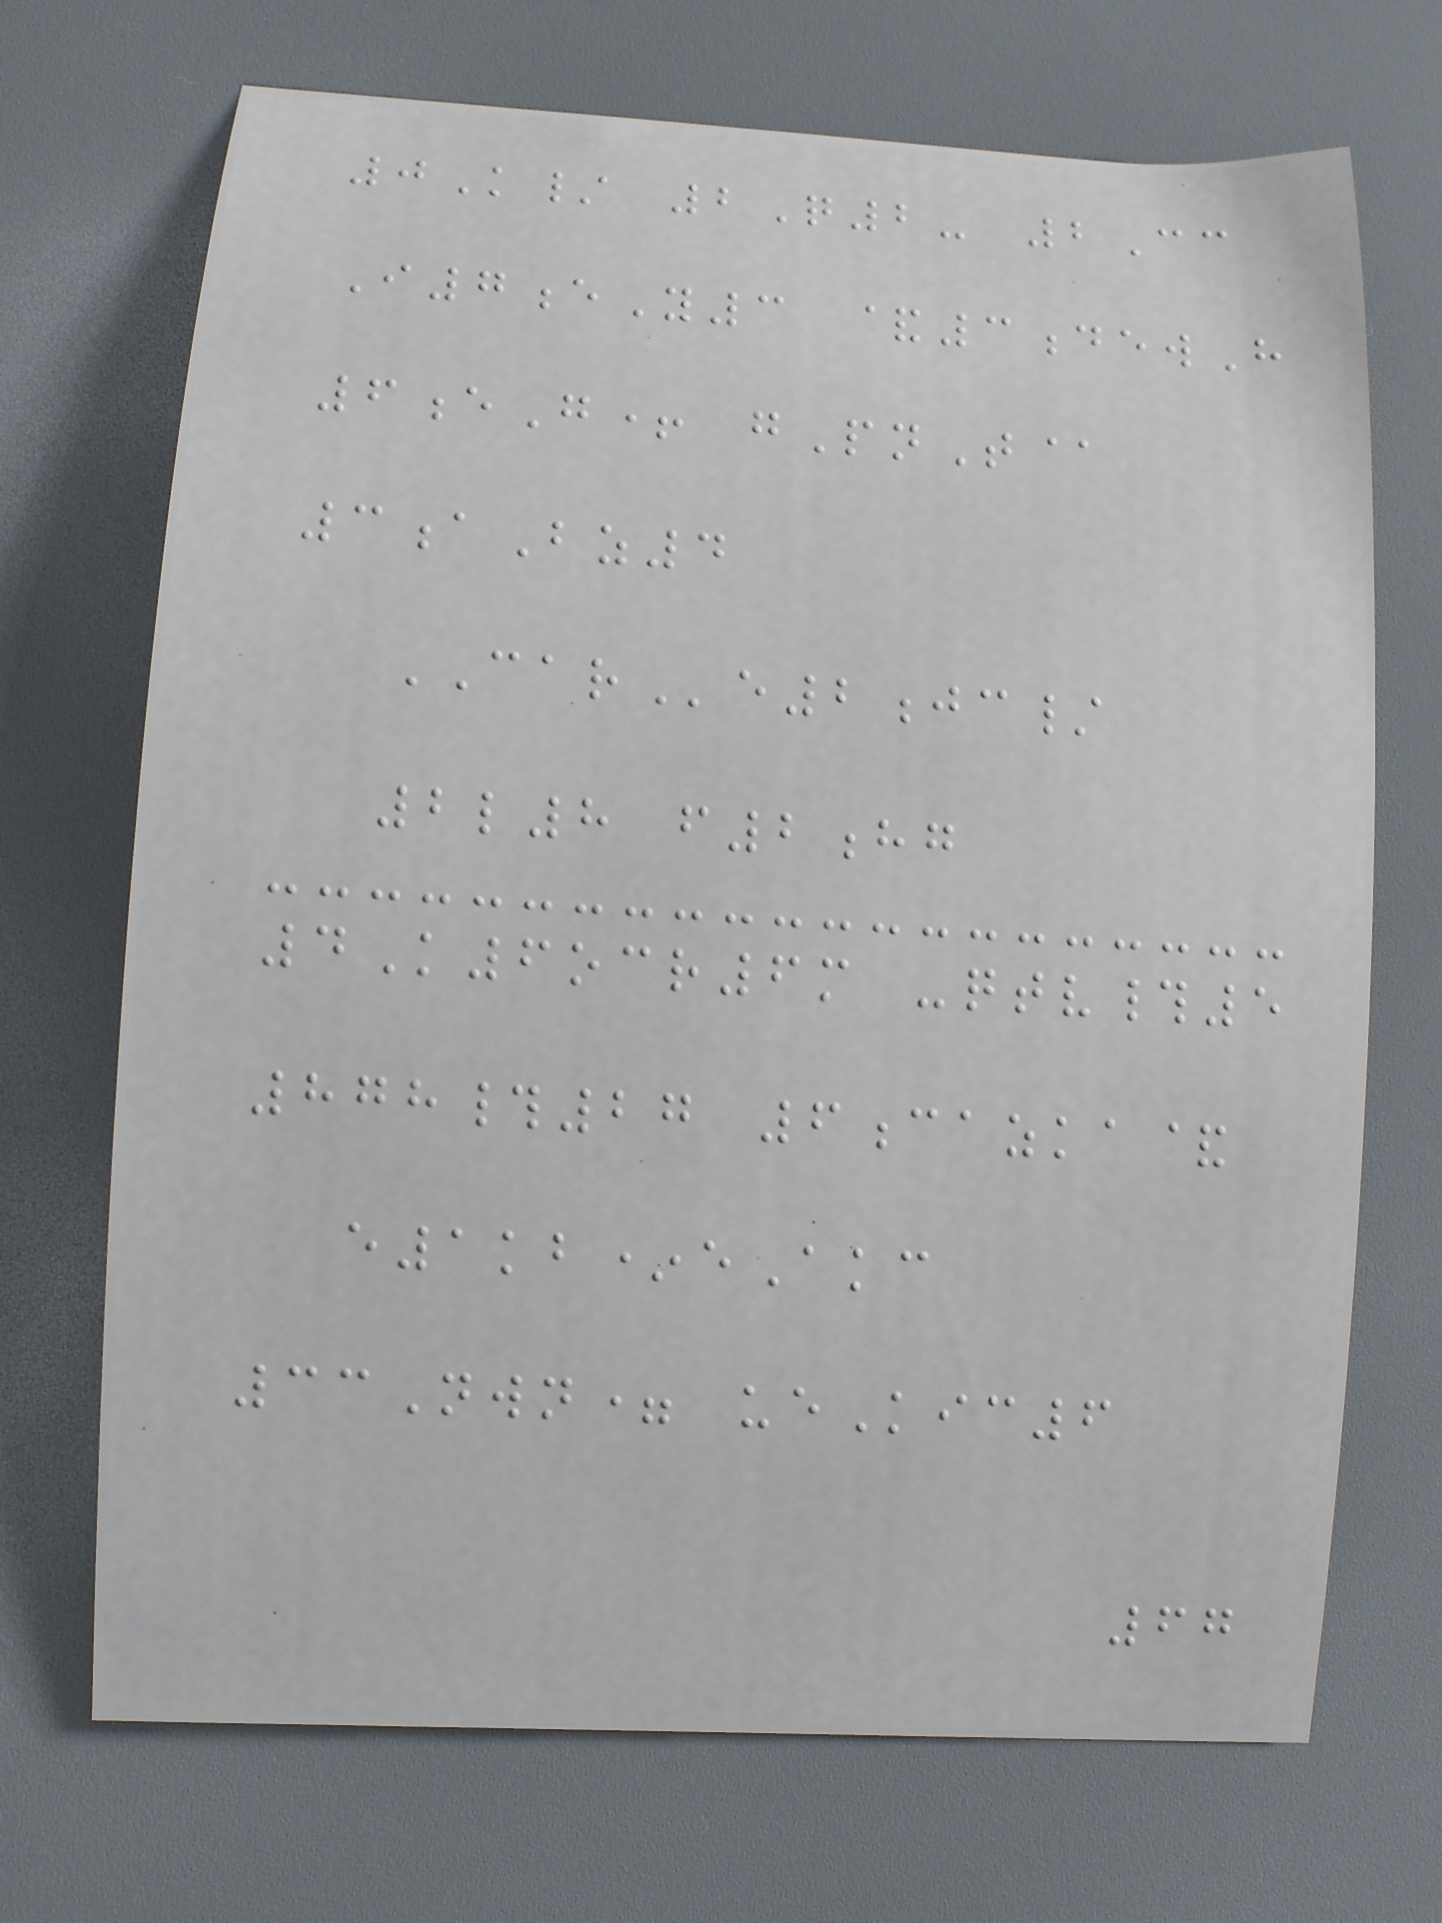0K/ 2Q2- 2Cc
I7eY3 &3dewH
6eG+ gPnT@
3aBz4
CARe2jc/
2l8 f2hg
4K6ocr6m -qtv#5
878#27 6cazka&
e1kb*eAkc
33Nwn= ueKic6
67
